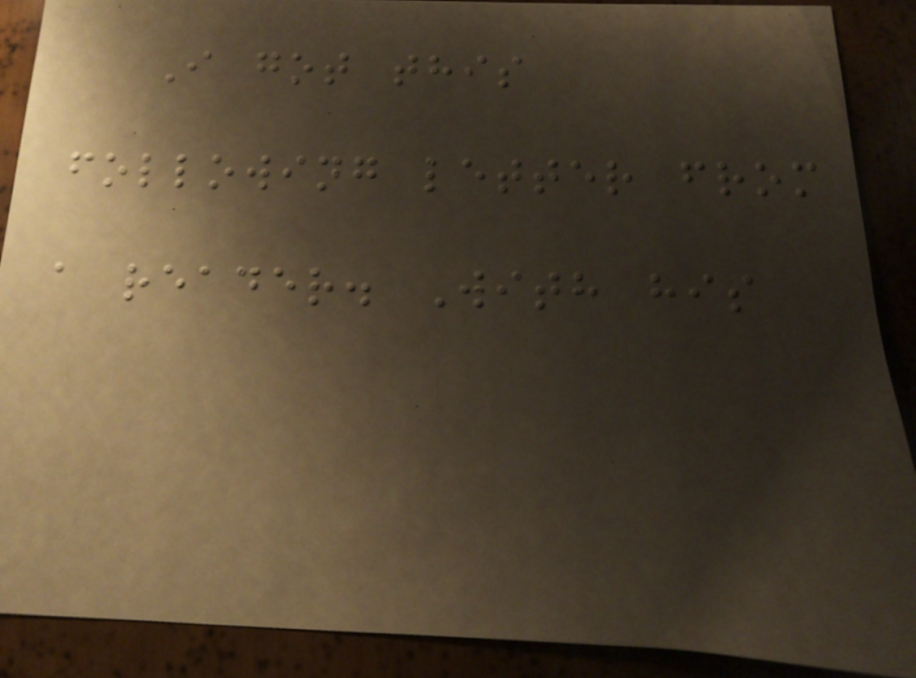I got this
following letter from
a reader. With his
